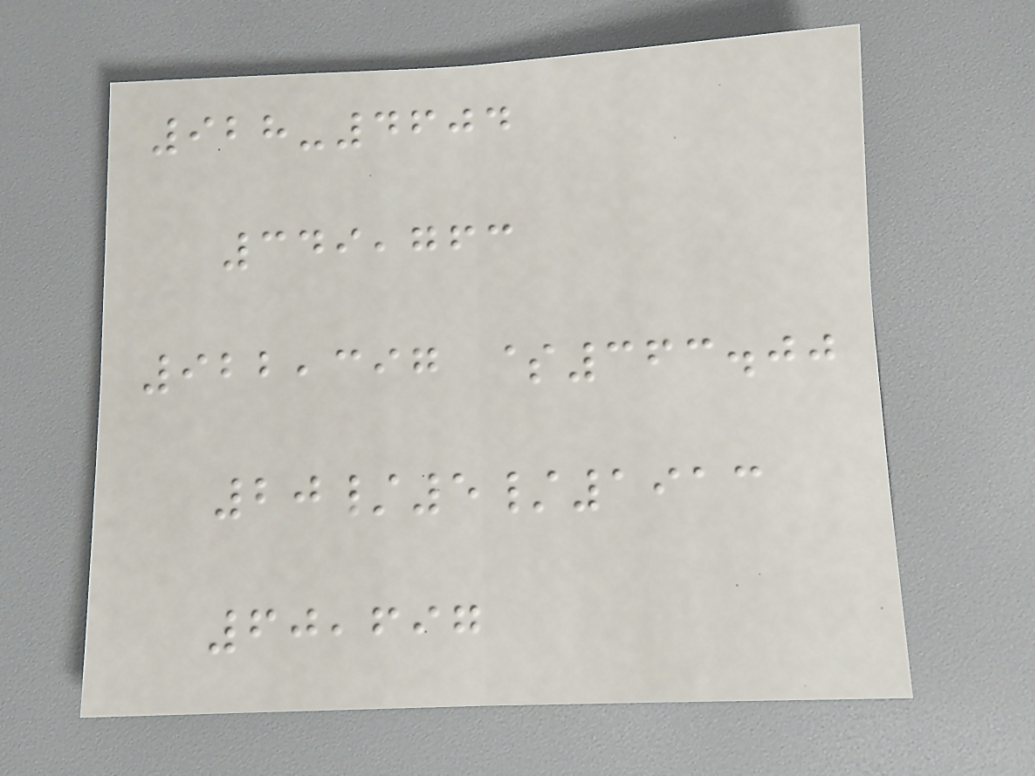928-4604
349,763
922,397 $363.00
20/5/1913
60,697
